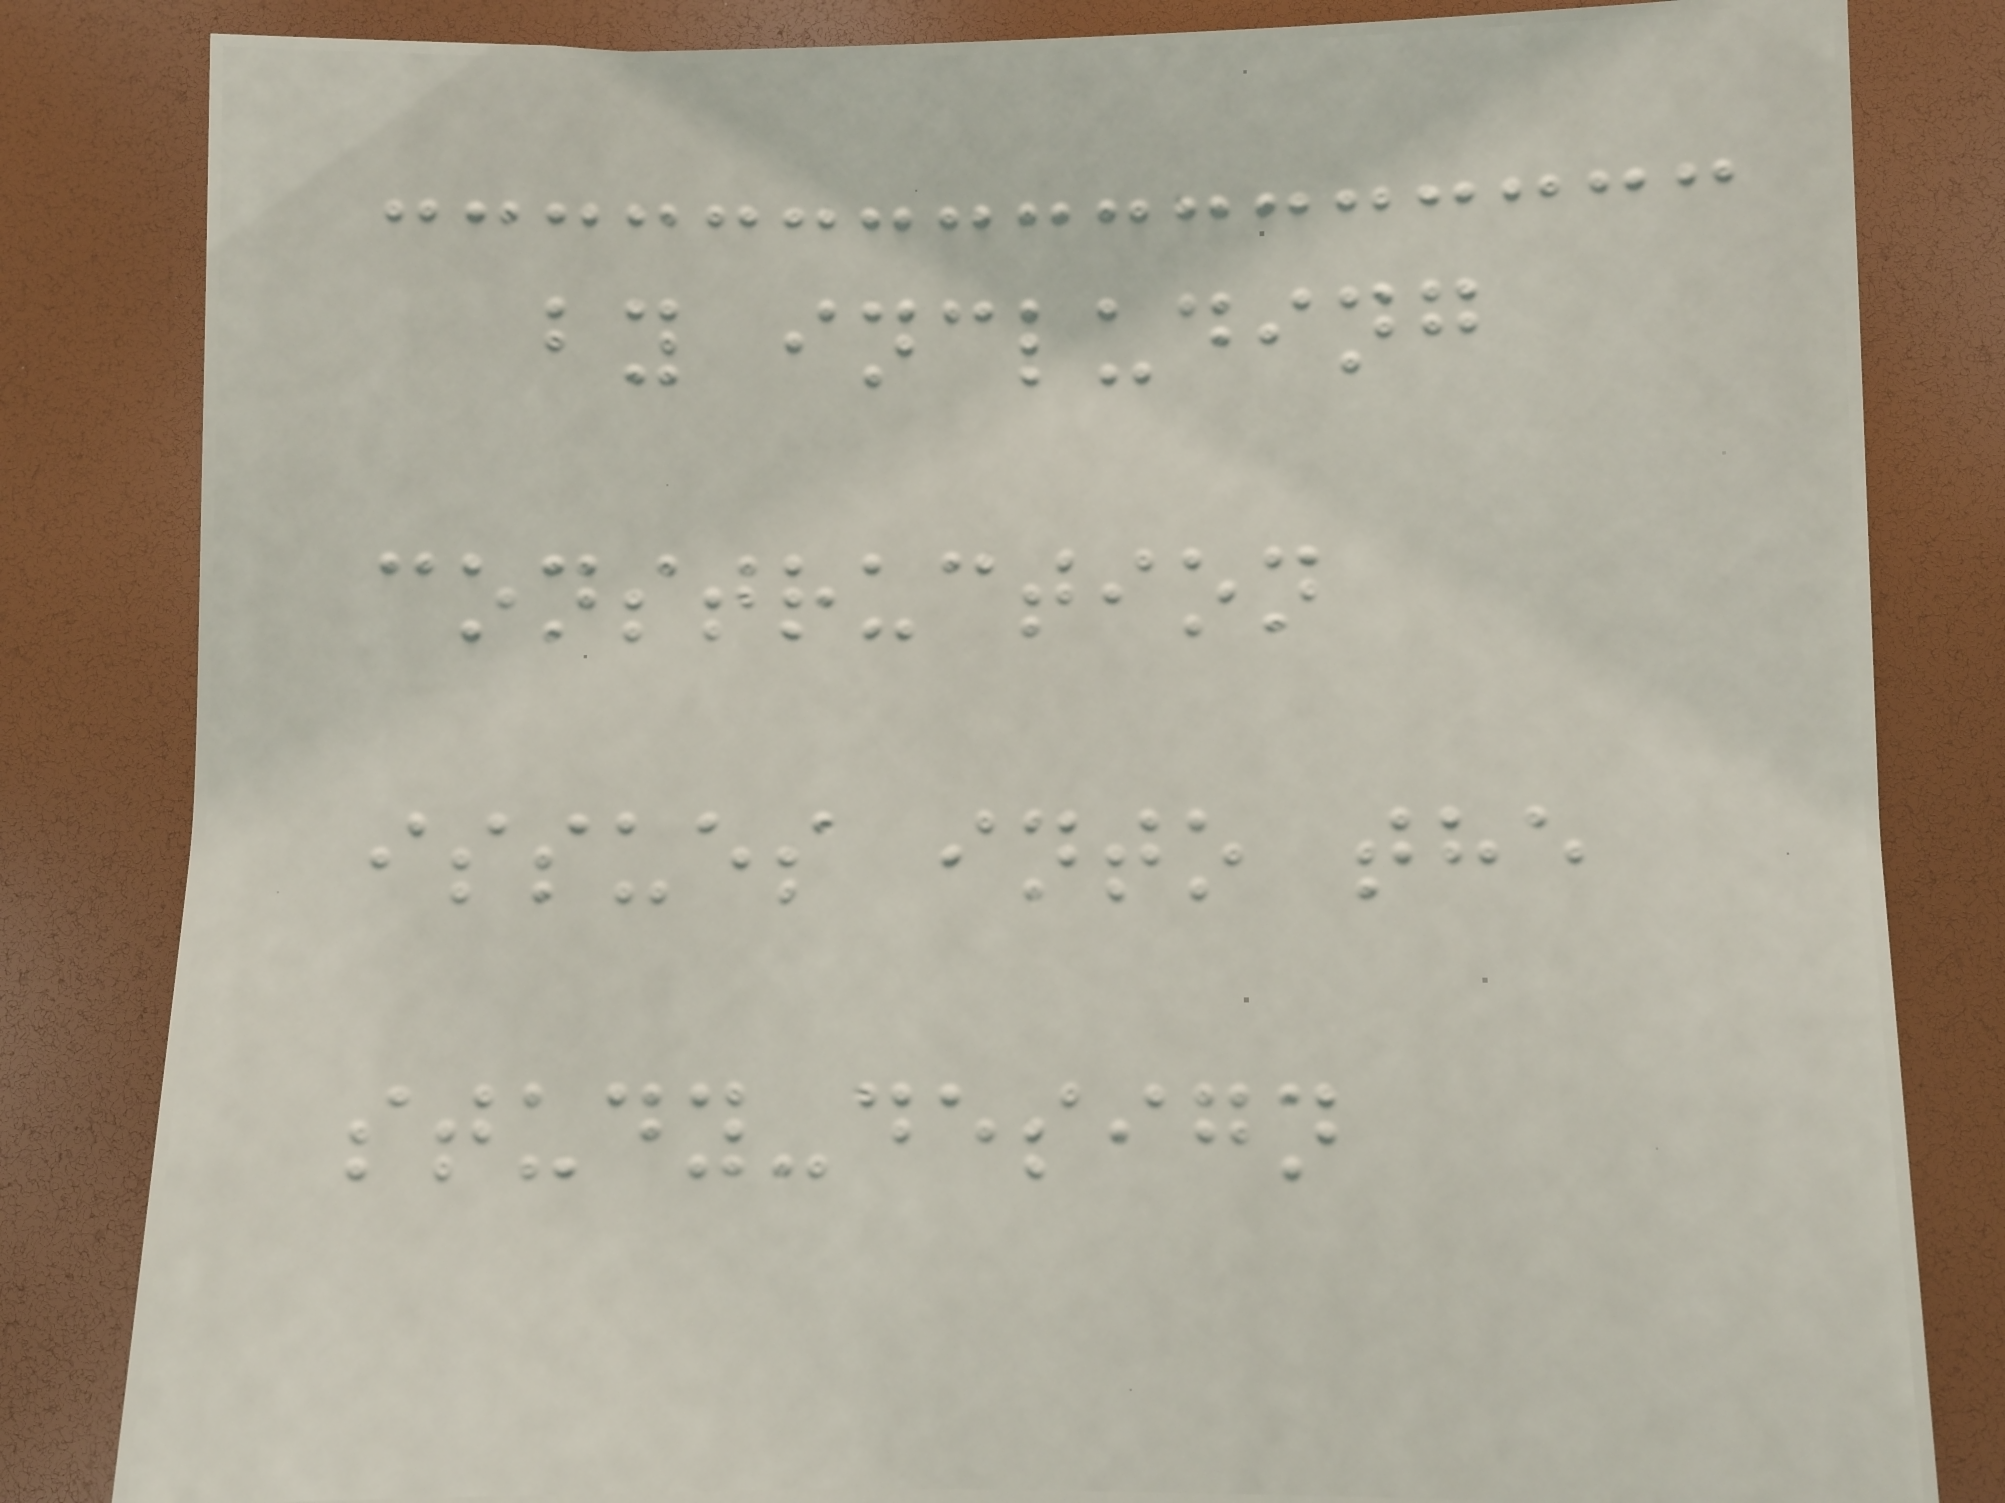by including
construction
issues into the
study-design
